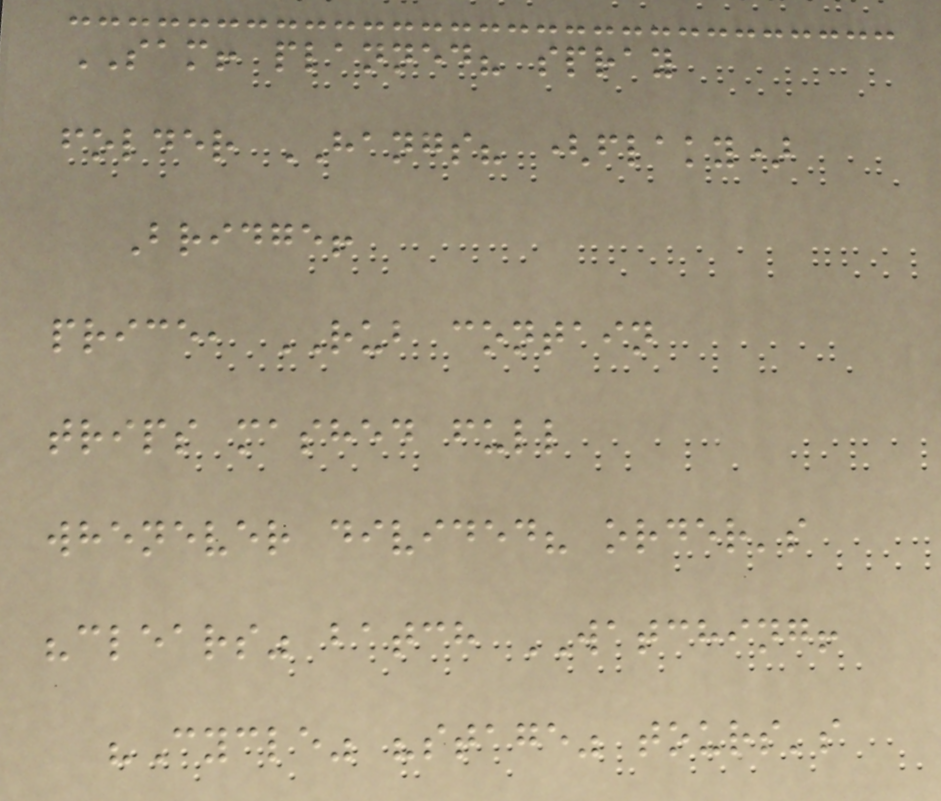SAM! planned? spray
folder HANGS? (flaky)
Bridge!
price, RUB contain
trips mashed full
whenever divided? order's
"clears" batch WATCHING!
"Cycle" "stage" tours's
